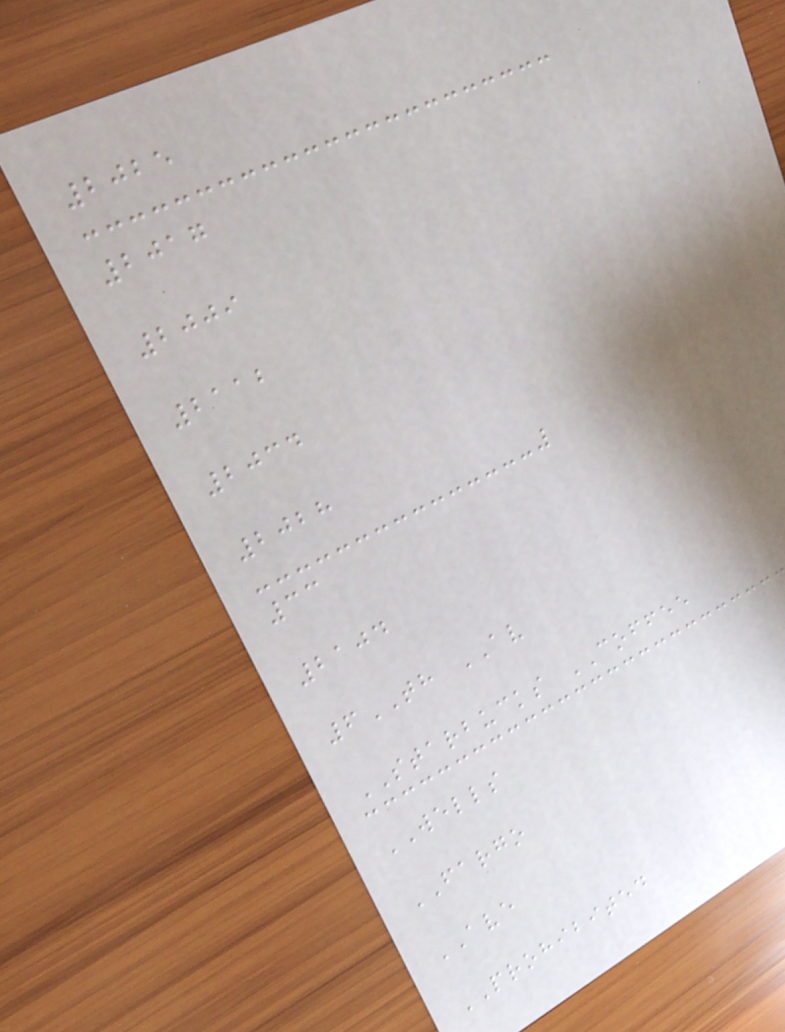2025
2017
2009
2112
2034
2028
33
2104
6TH AV
STARBUCKS COFFEE
WELLS
FARGO
AVE
PROHIBITED
